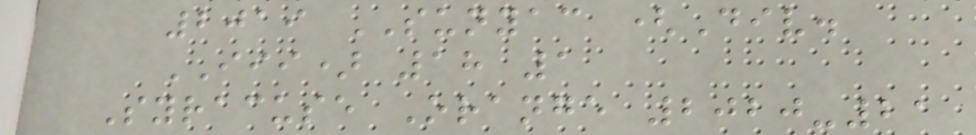2019 SUNYAC (Div.
III) 18 1
Syracuse Orange 2020-21
